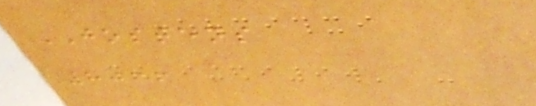JOSTENS
8066
